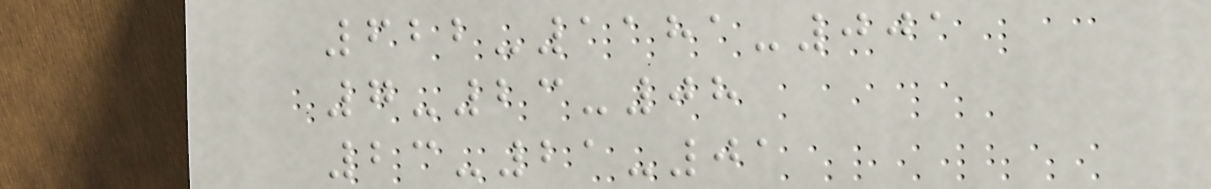622-1181-001
7-23-08
23-21-01
